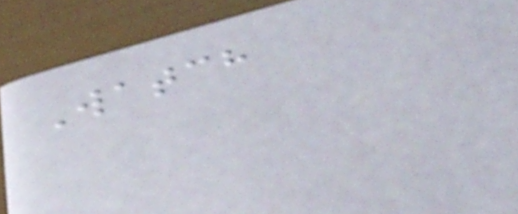Watch
